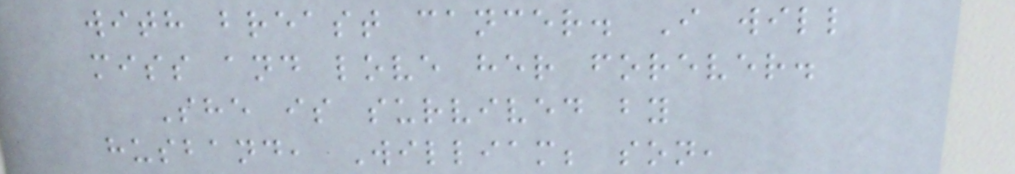with breast cancer. I will
miss and love her forever.
She is survived by
husband, William; son,
